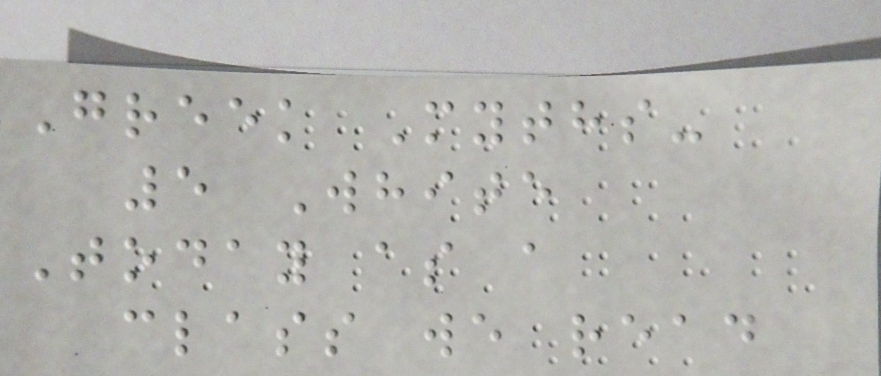Greek Myths-
5 White
Today as a
class we read
